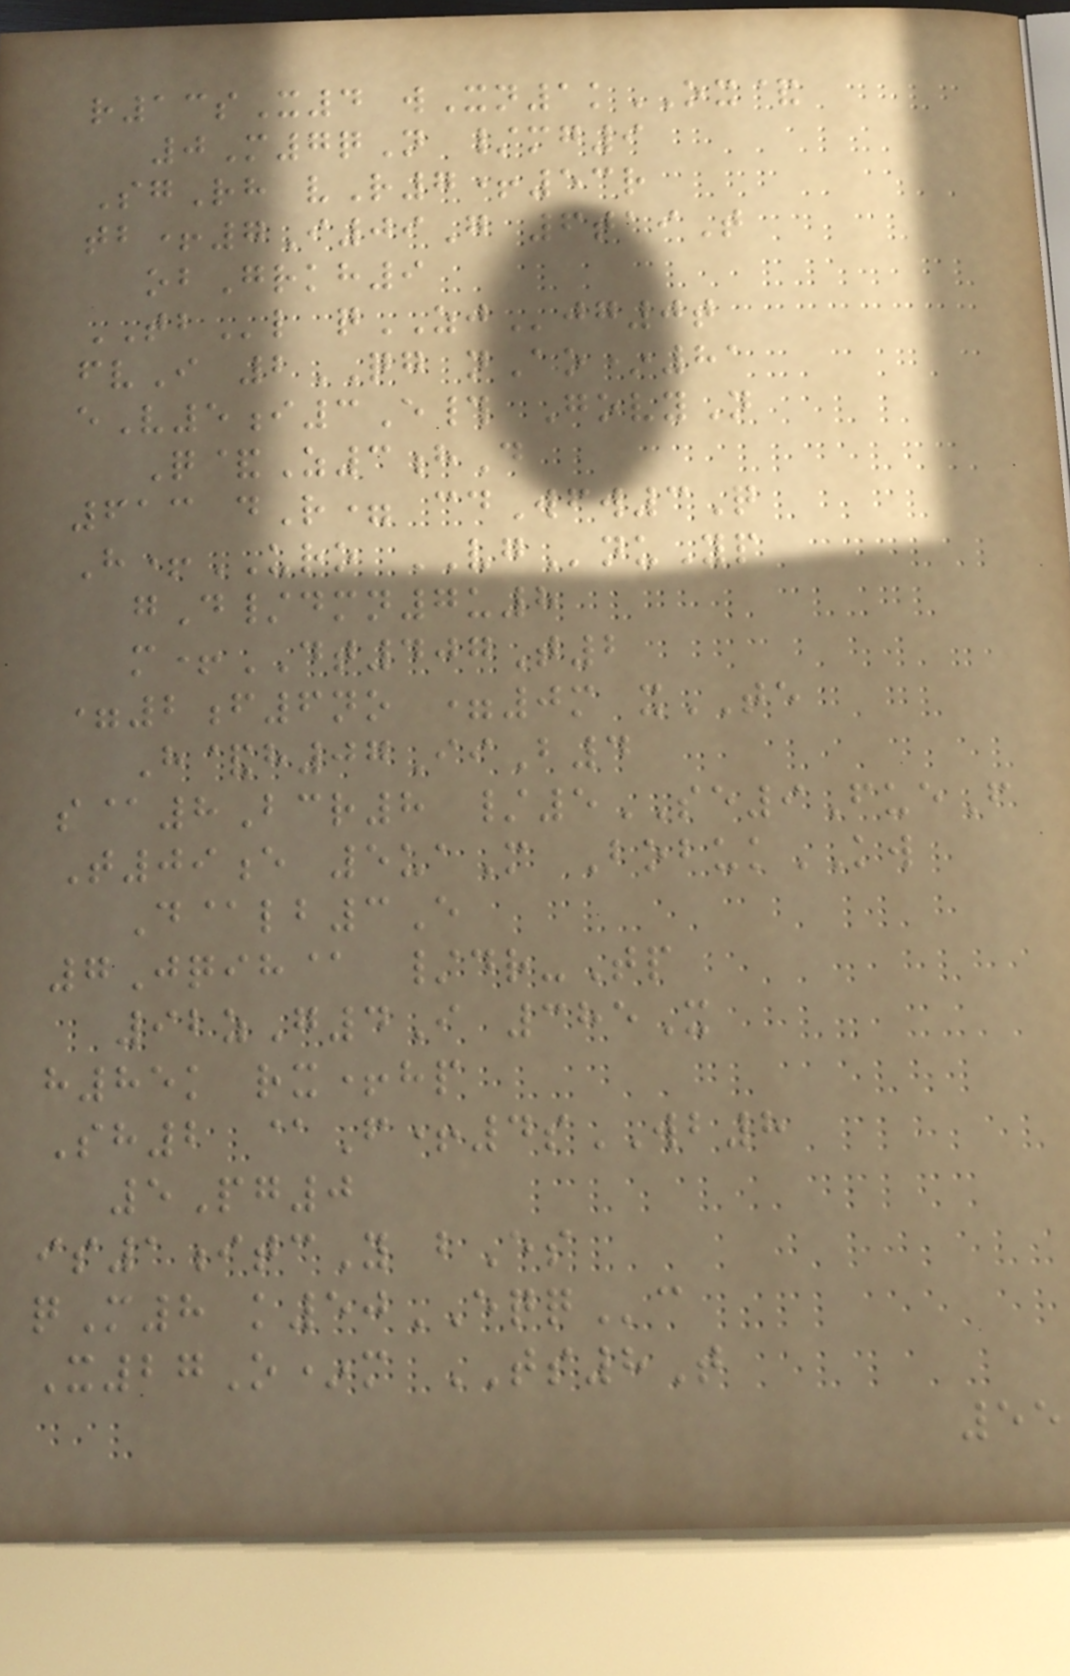r13sX4 wXn1kOX&
0M7qN /mg9
SgRh vR7+53r
tb+7I09G 6taiT
obGrkh9
TBl qZJjg0t
fvI 2QG nAo*81
eV5i3E# GovyN
Q&Z3hD
613 dR= cdWfw3Q
H+URO VGnuYp
gD/dmn7u8
m+DT407T2
=2f6no =0m xTE
H&h07IiB4
s@8Bcr8 /5SE9FueF
T09e 5uaM BobukKW
D@lb3E
7Jqih@ /dr-Tp
92zG4I 385X
h85k rx+hp
Sh2 @F+4sWB8
5Pg0
is1itcY bEs
qM8 k50EQQc
X27O*m TS8T
55
